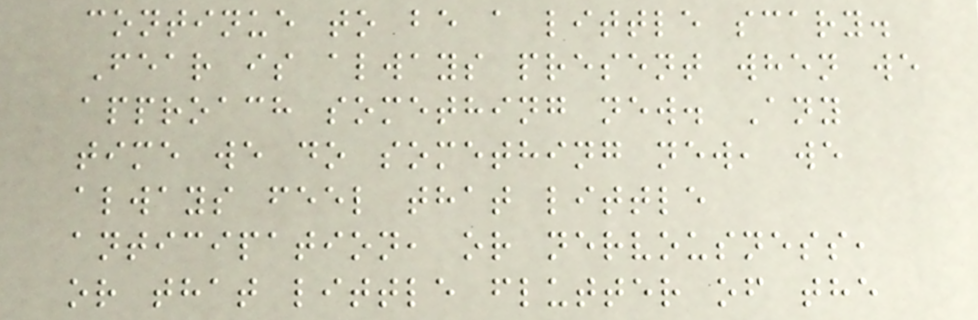continue to be a little scary.
Fear is always present when we
approach something new. Any
time we do something new, we
always feel that little
anticipation, or nervousness,
or that little flutter of the
